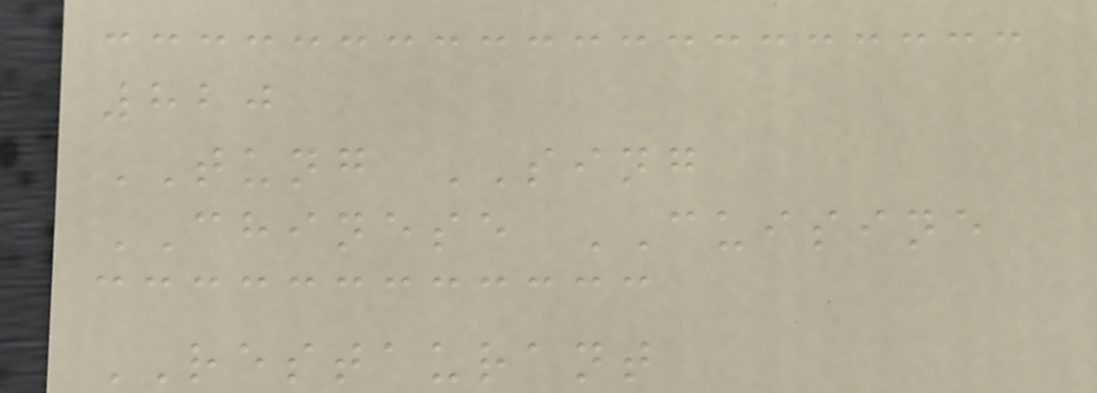820
TUNG SING
CHINESE CUISINE
RESTAURANT
